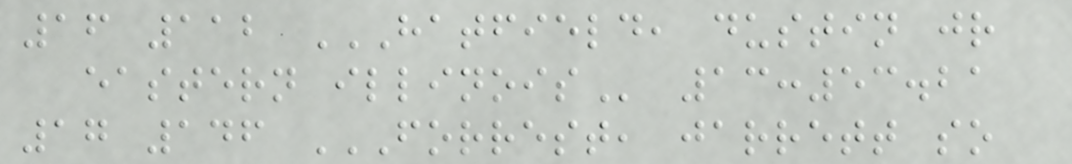16 112 HATFIELD, DUSTIN JR
EASTERN ILLINOIS 13:53.21
17 146 FORREST, JARRETT SO
